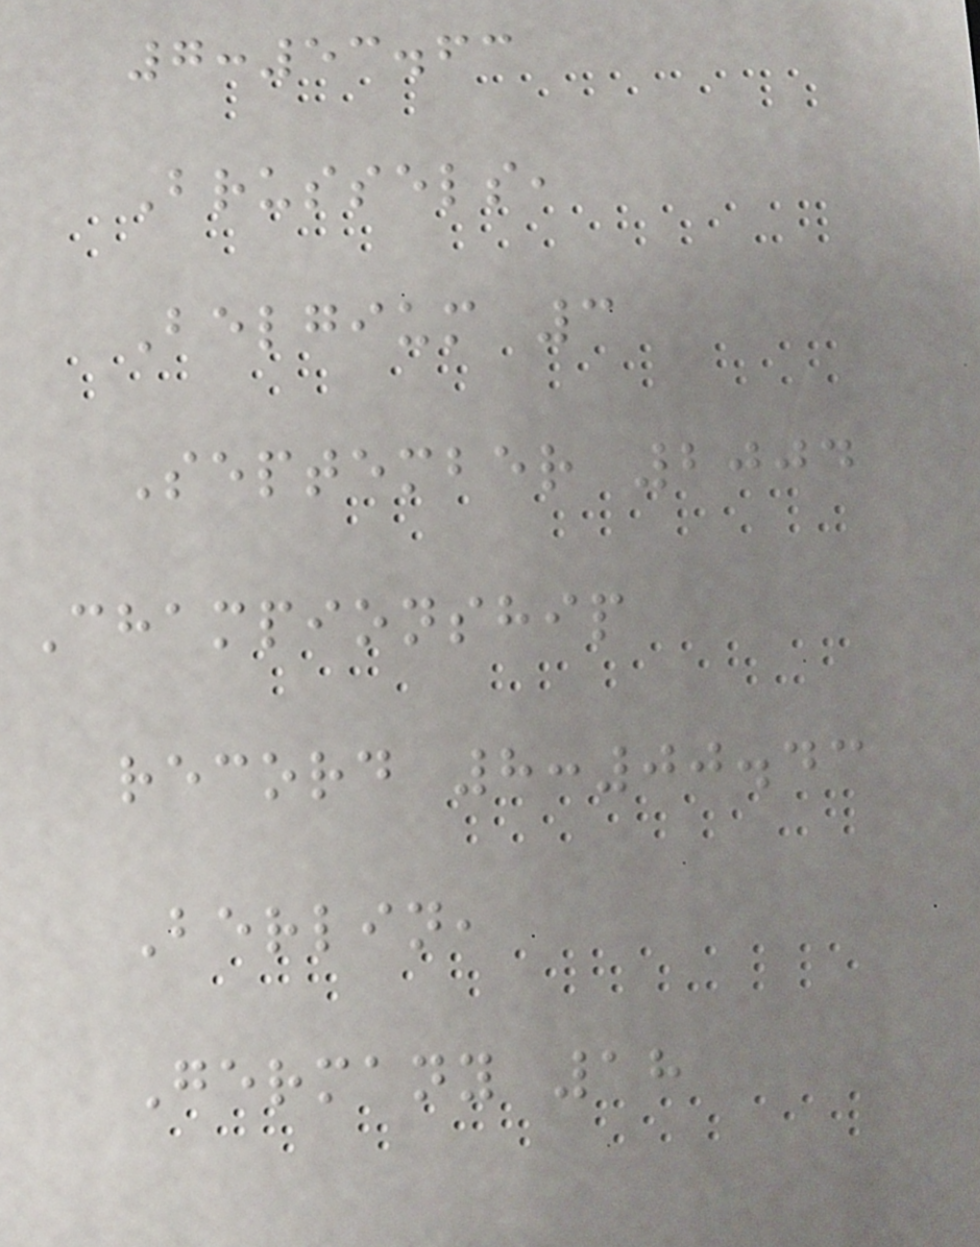7:53.63
Brussels,
Belgium 3
September 2004
Championship
record 8:00.43
Berlin,
Germany 18
